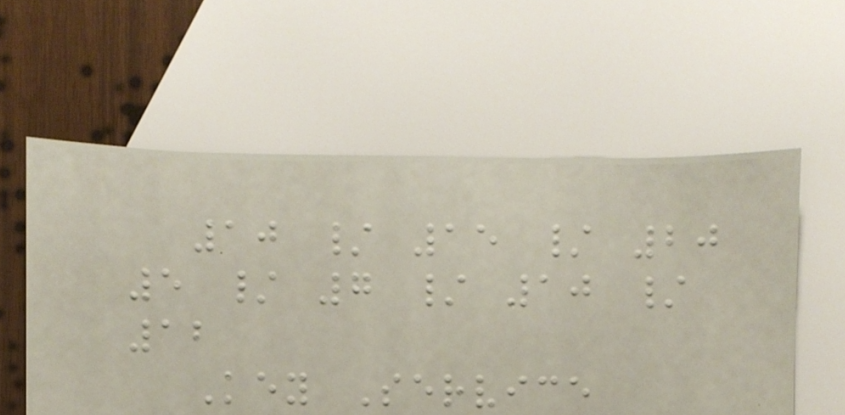10 / 15 / 20
5 / 7 / 10 /
12
Key Service
